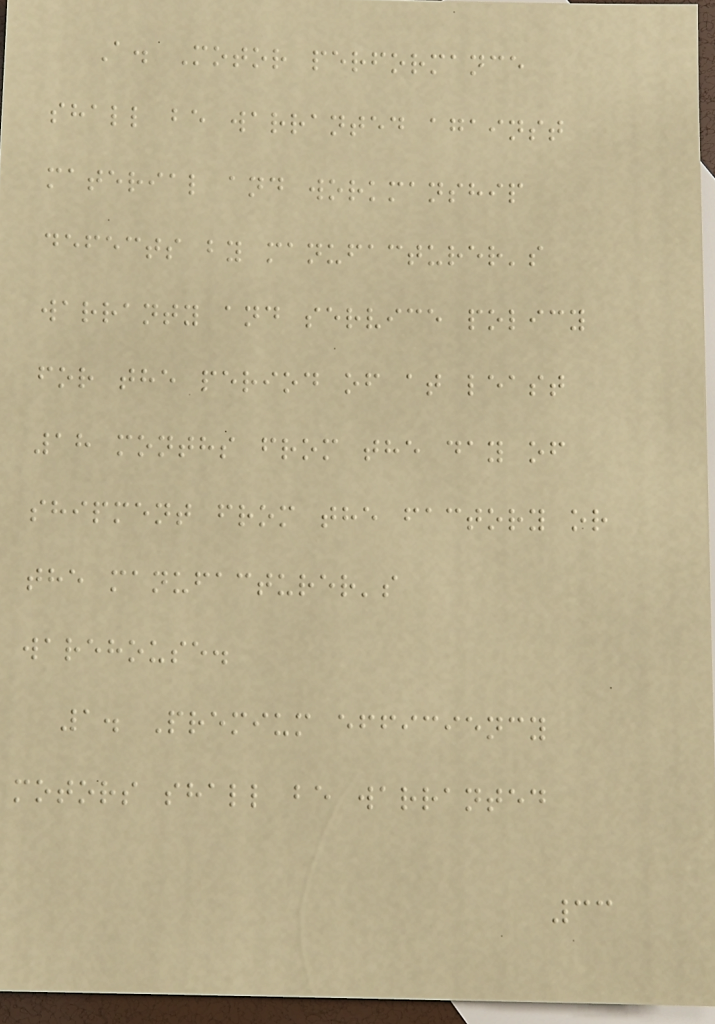A. Motor performance
shall be warranted against
material and workmanship
defects by manufacturer's
warranty and service policy
for the period of at least
18 months from the day of
shipment from the factory or
the manufacturer's
warehouse.
1. Premium efficiency
motors shall be warranted
33
